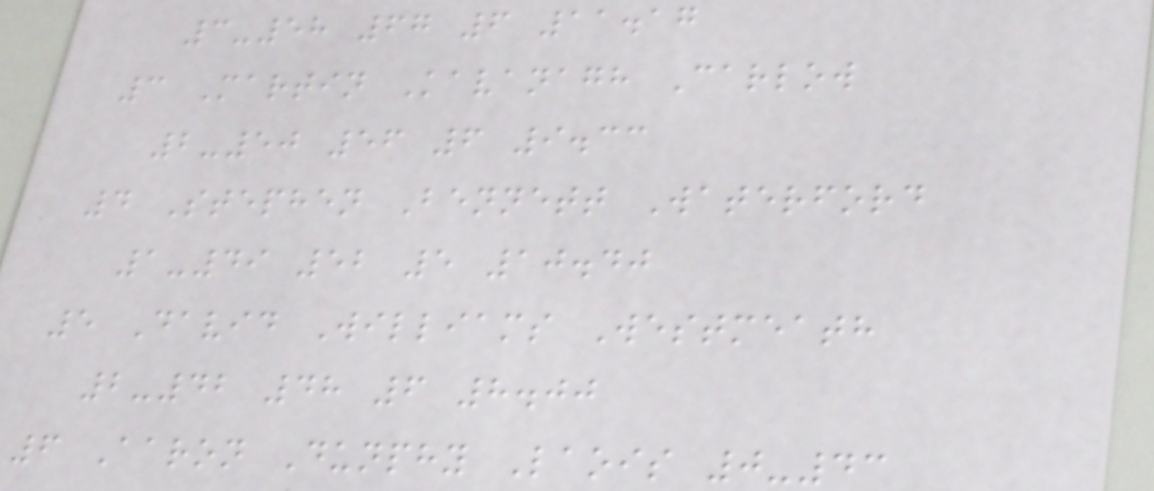3-58 67 6 11.17
3 Martin Kavanagh Carlow
2-50 56 6 9.33
4 Stephen Bennett Waterford
1-49 52 5 10.40
5 David Williams Westmeath
2-42 48 6 8.00
6 Aaron Dunphy Laois 0-43
